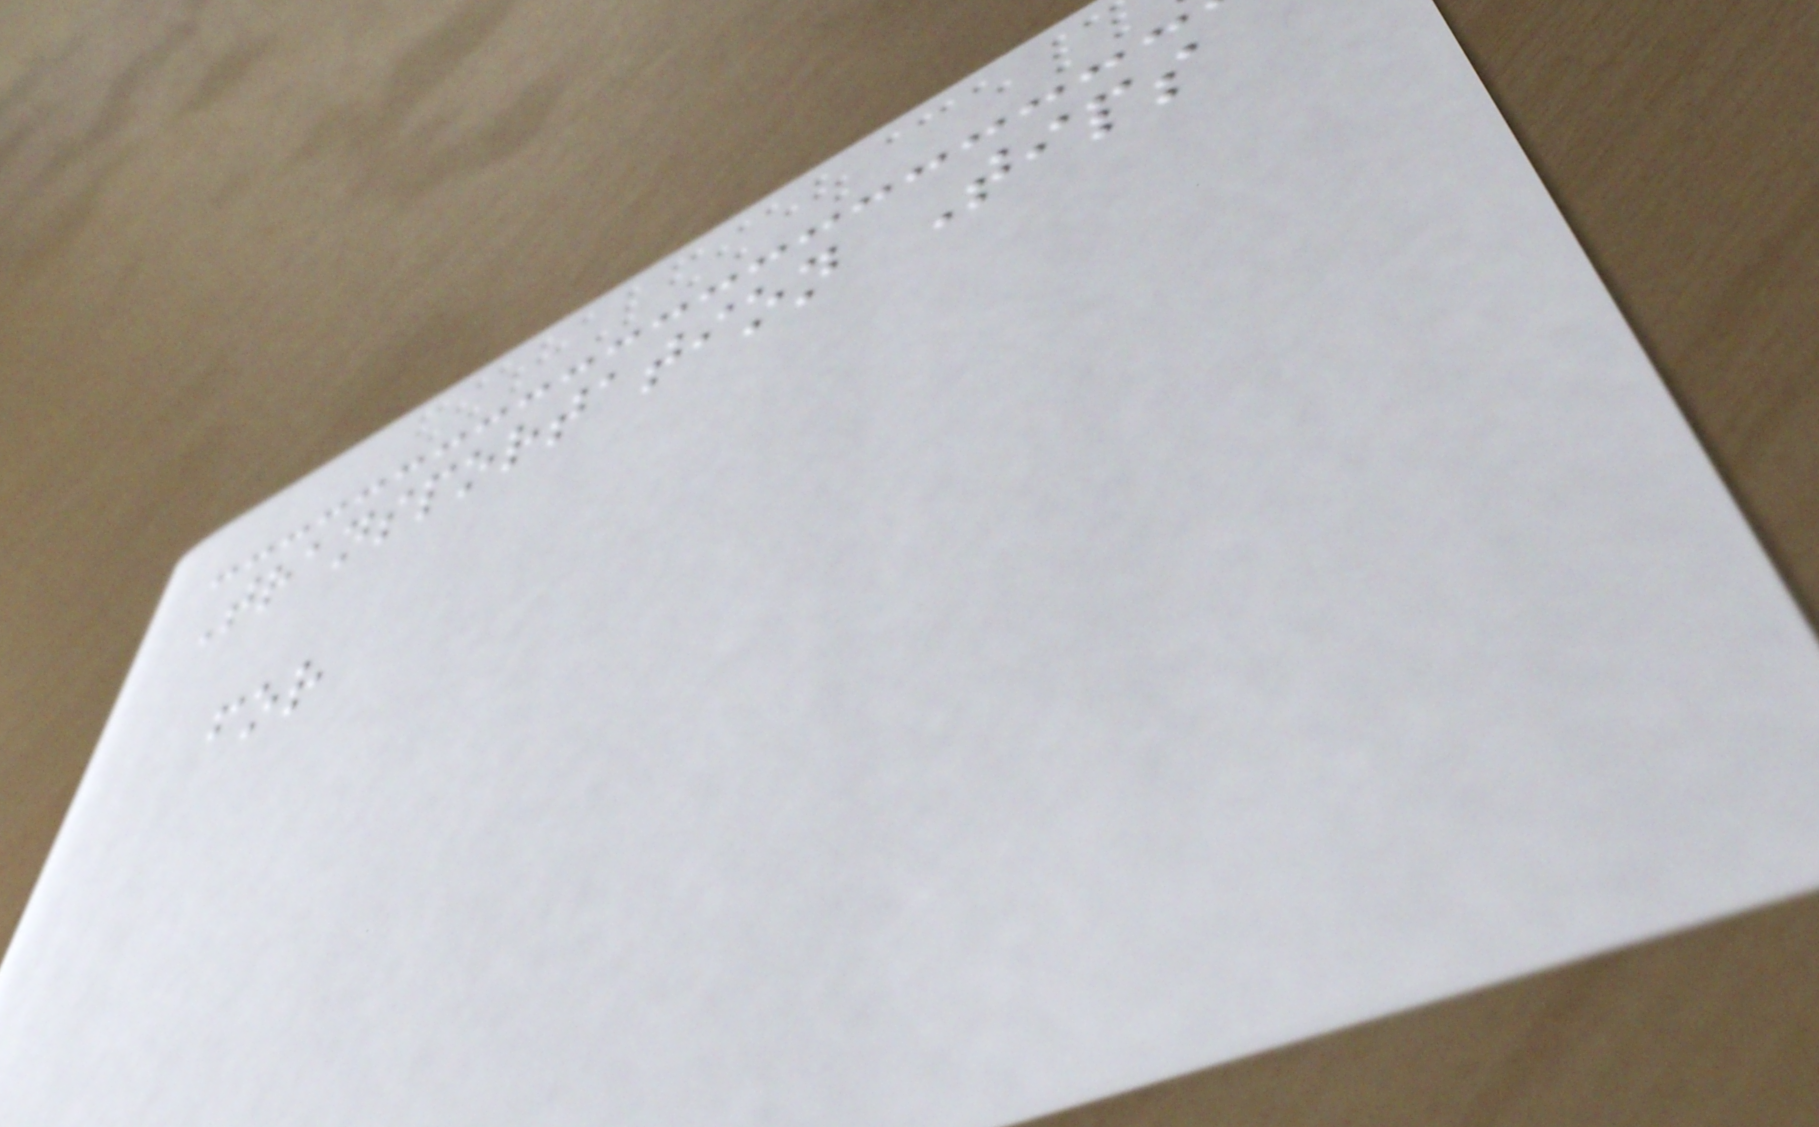Transportation Tips
for
